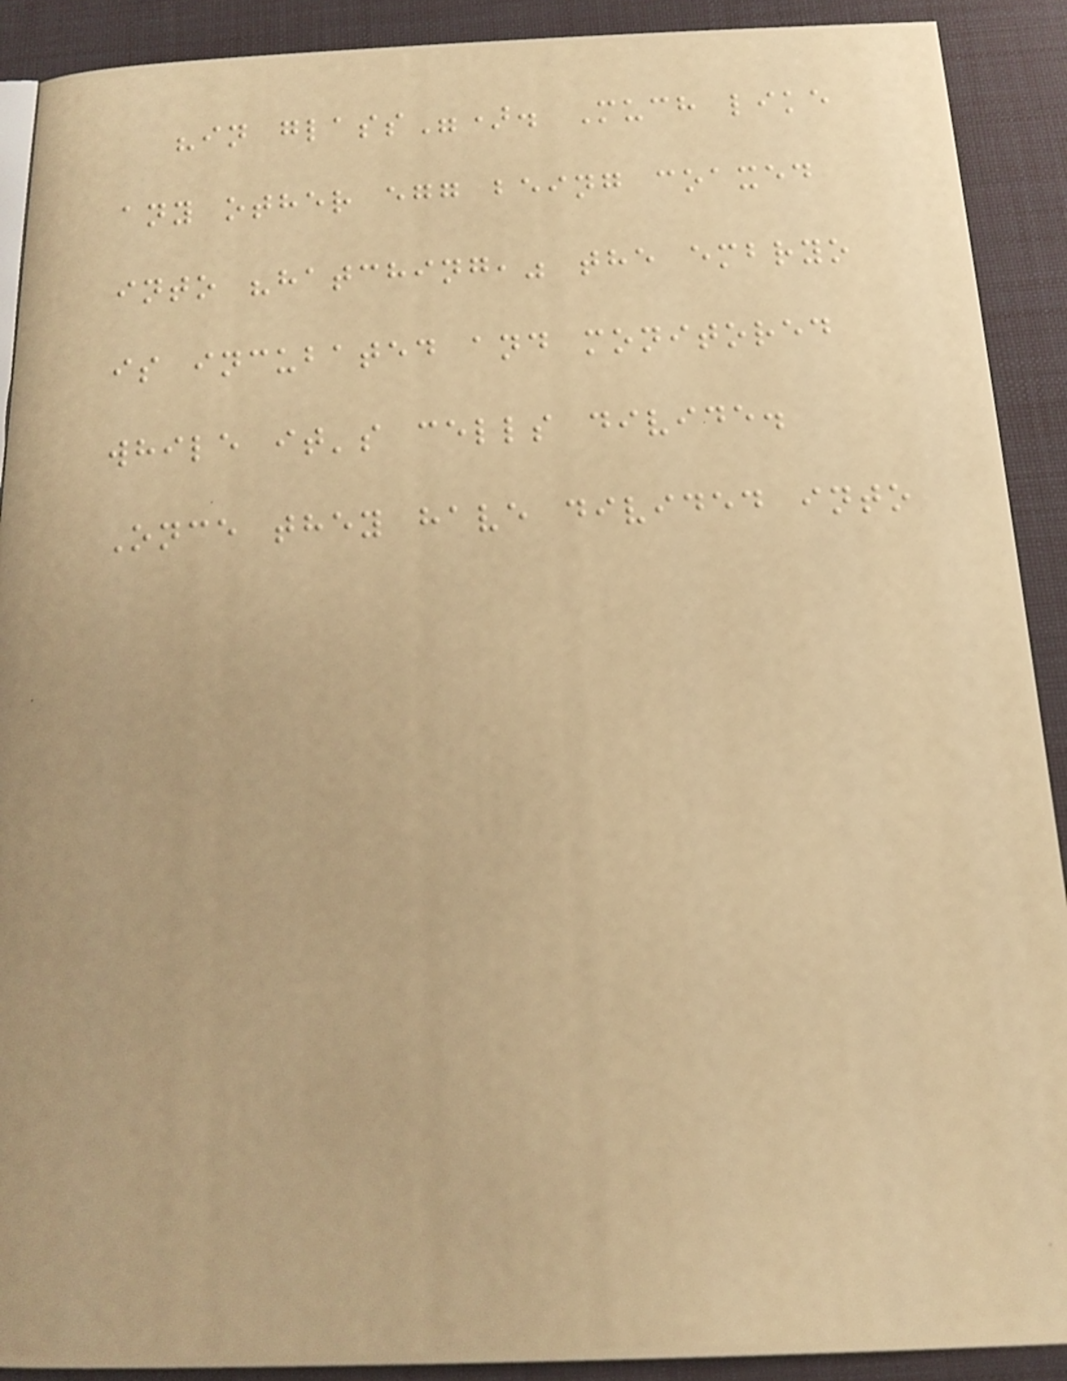"in glass"). Much like
any other egg being coaxed
into "hatching," the embryo
is incubated and monitored
while it's cells divide.
Once they have divided into
